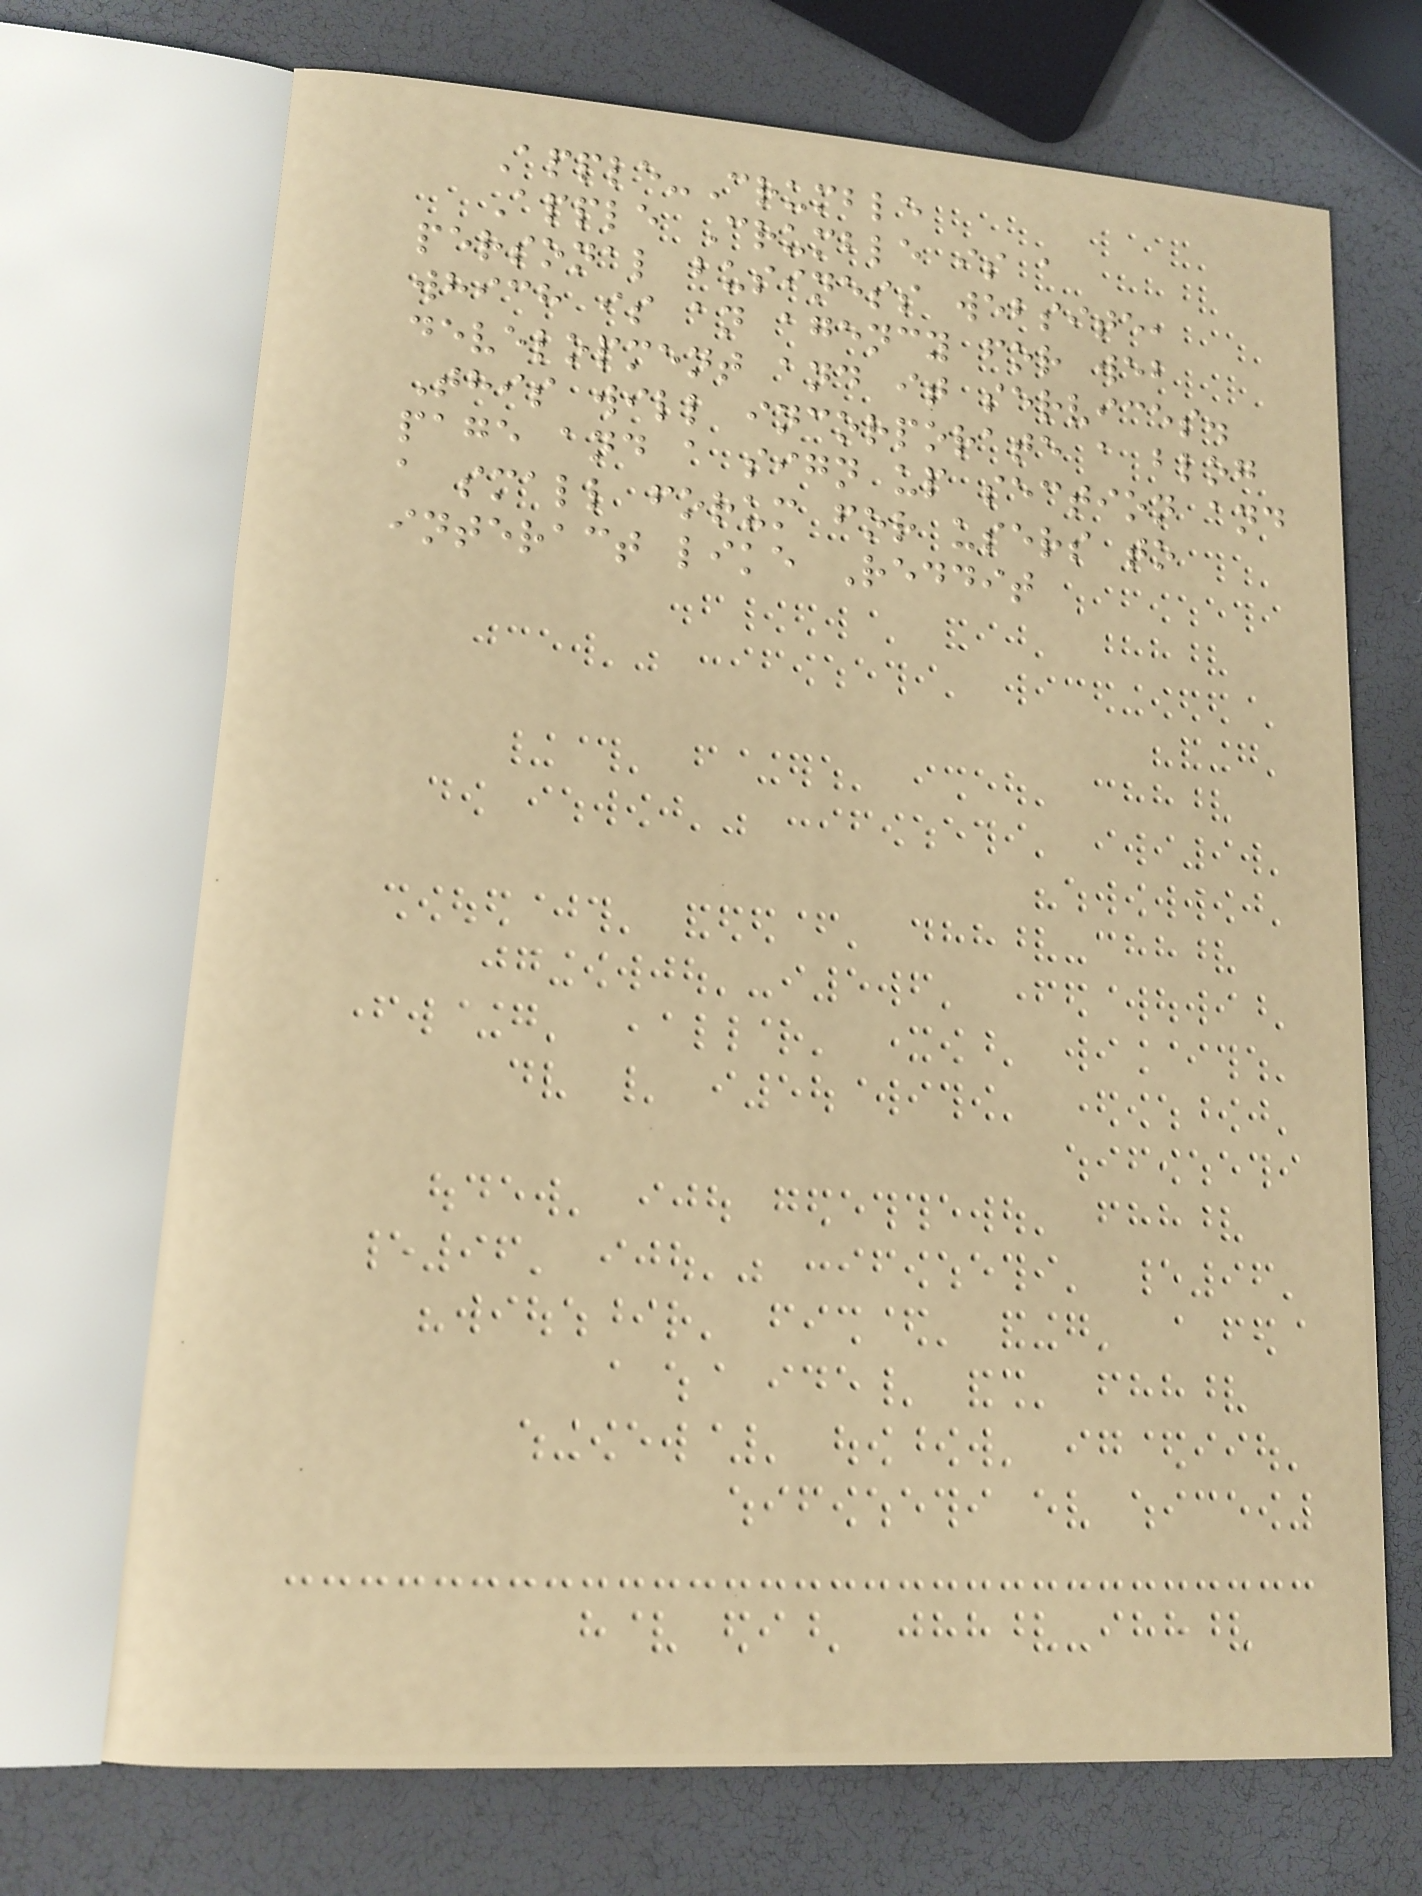Apple-Crumble
Apple Crumble is a
personal business website,
which is an agency for web
development and it services.
This will incorporate a blog
page and a sign up section and
a small forum for users to
interact like Reddit
